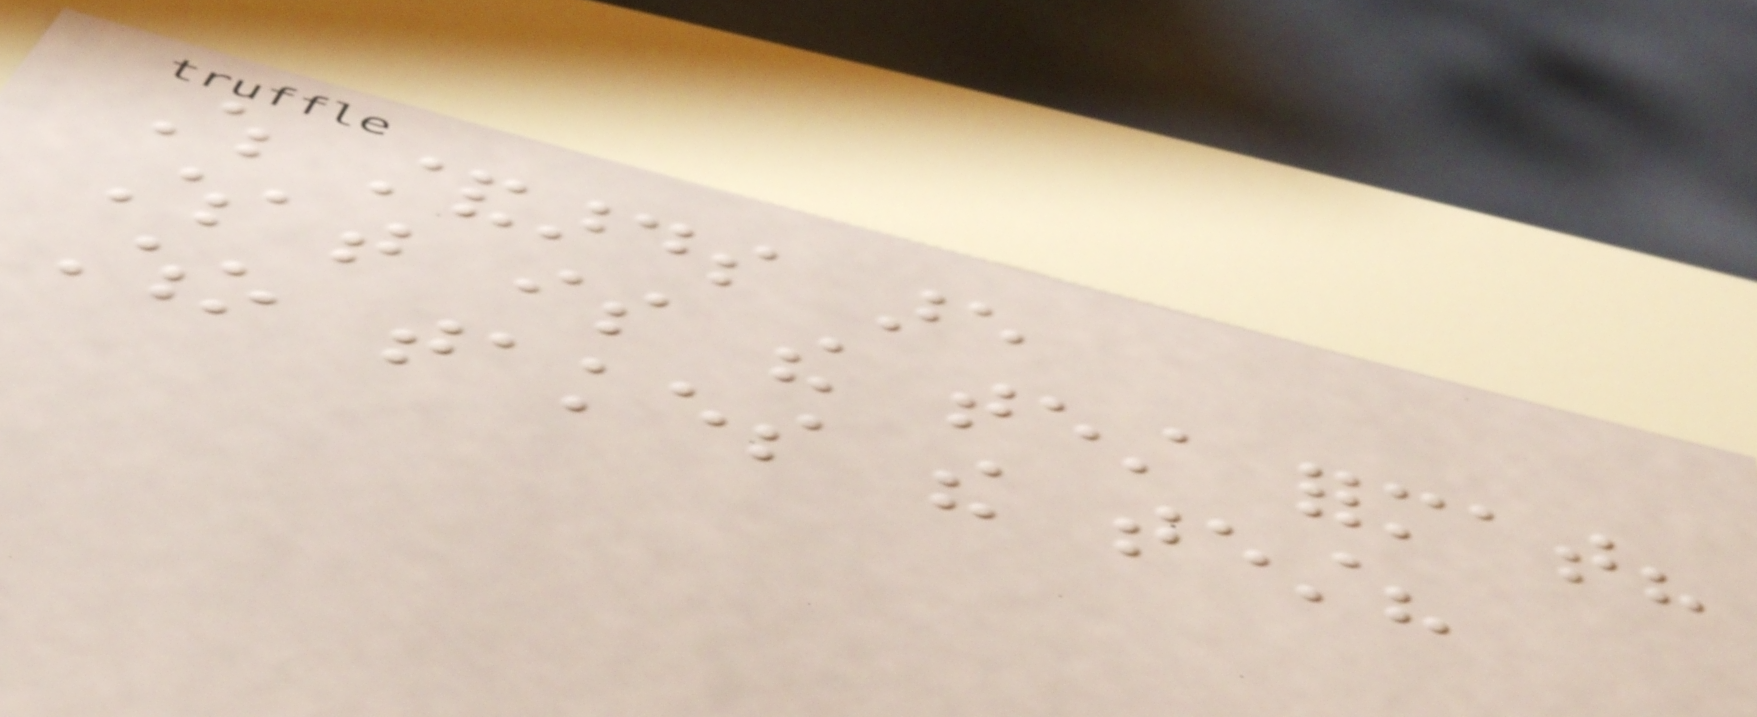Which standards are
What is the test format?
Who takes the test?
